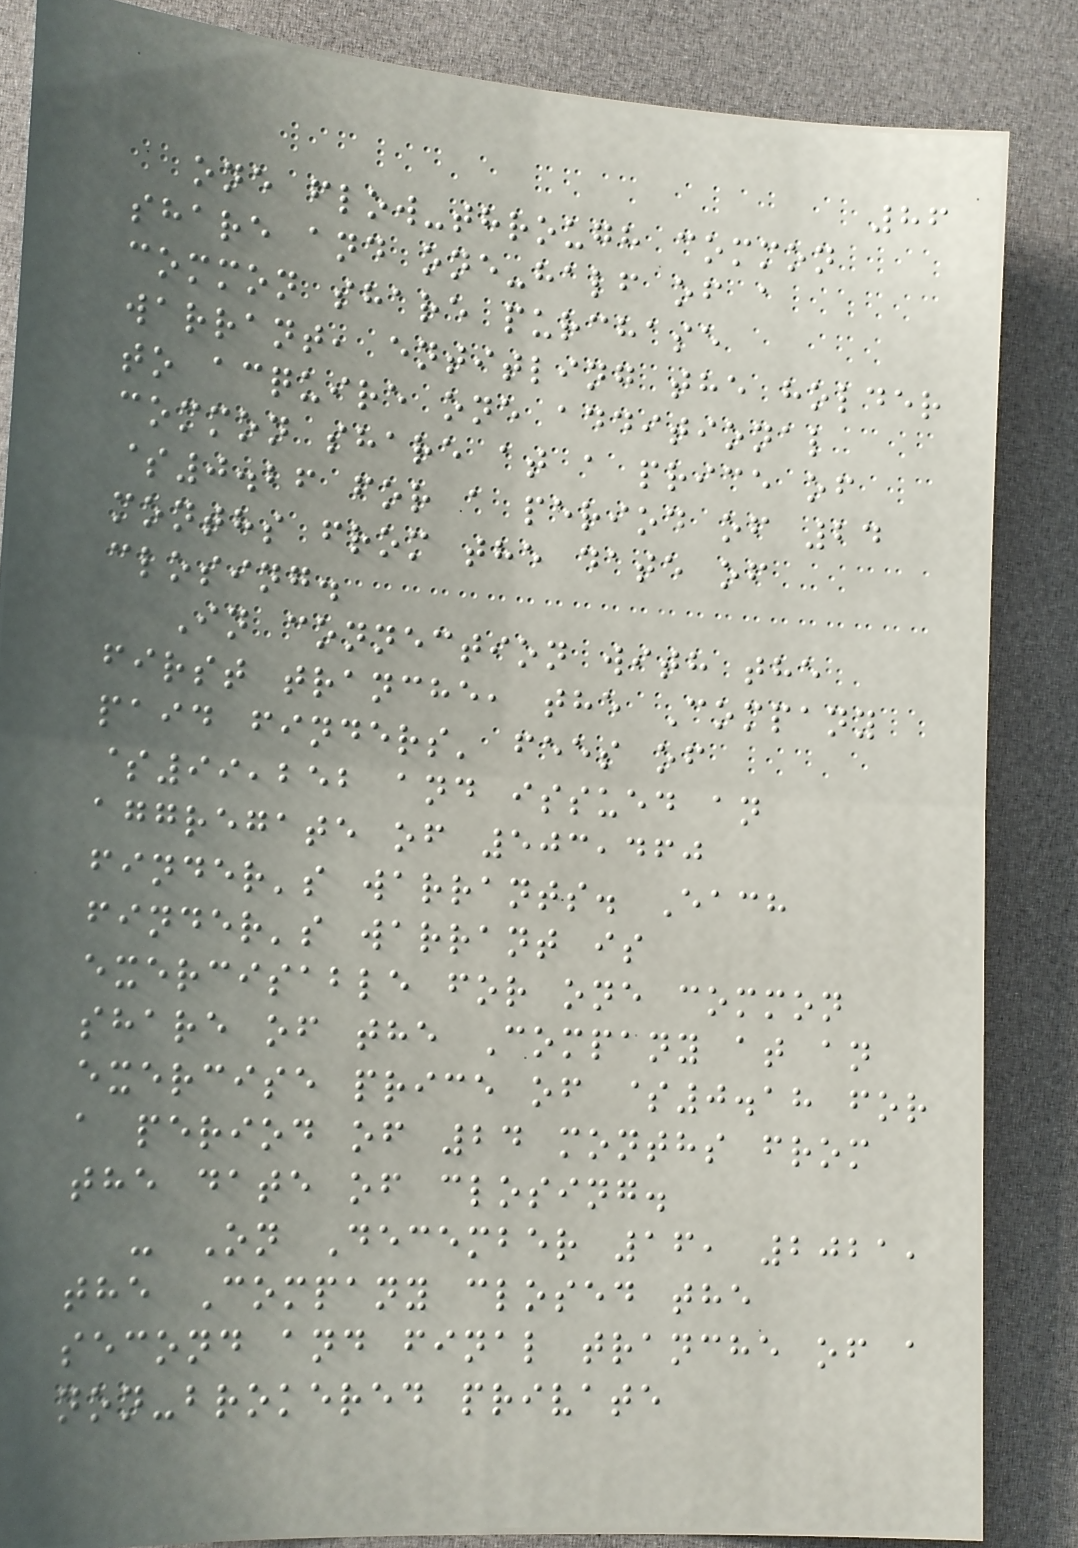86
one flow-through common
share and one-half of a
common share purchase
warrant, entitling the holder
to acquire one additional
common share at a price of
$0.26 for a period of 24
months from the date of
closing.
In connection with the
first tranche, the Company
paid finders' fees of
$99,252 and issued an
aggregate of 503,460
finder's warrants. Each
finder's warrant is
exercisable for one common
share of the Company at an
exercise price of $0.18 for
a period of 24 months from
the date of closing.
- On December 16, 2021,
the Company closed the
second and final tranche of a
non-brokered private
